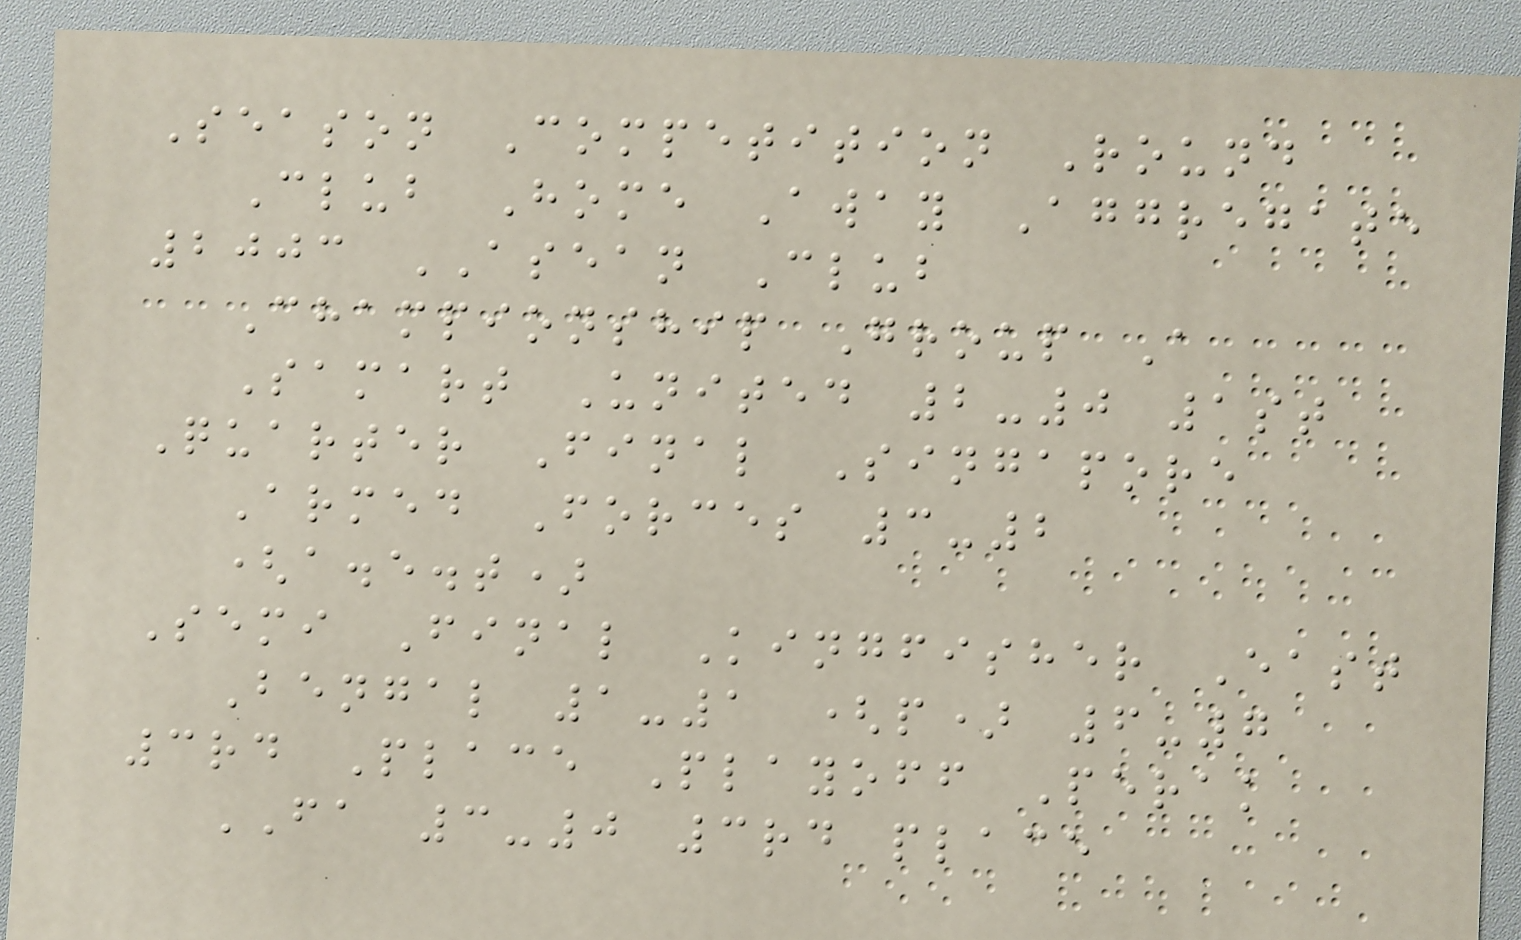Season Competition Round
Club Home Away Aggregate
2003 ASEAN Club
Championship Group A
Samart United 2-0 1st
Quarter Final Singapore
Armed Forces 3-2
(a.e.t)
Semi Final Kingfisher East
Bengal 1-1 (p) 6-7
3rd Place Playoff Perak
FA 3-0 3rd place
